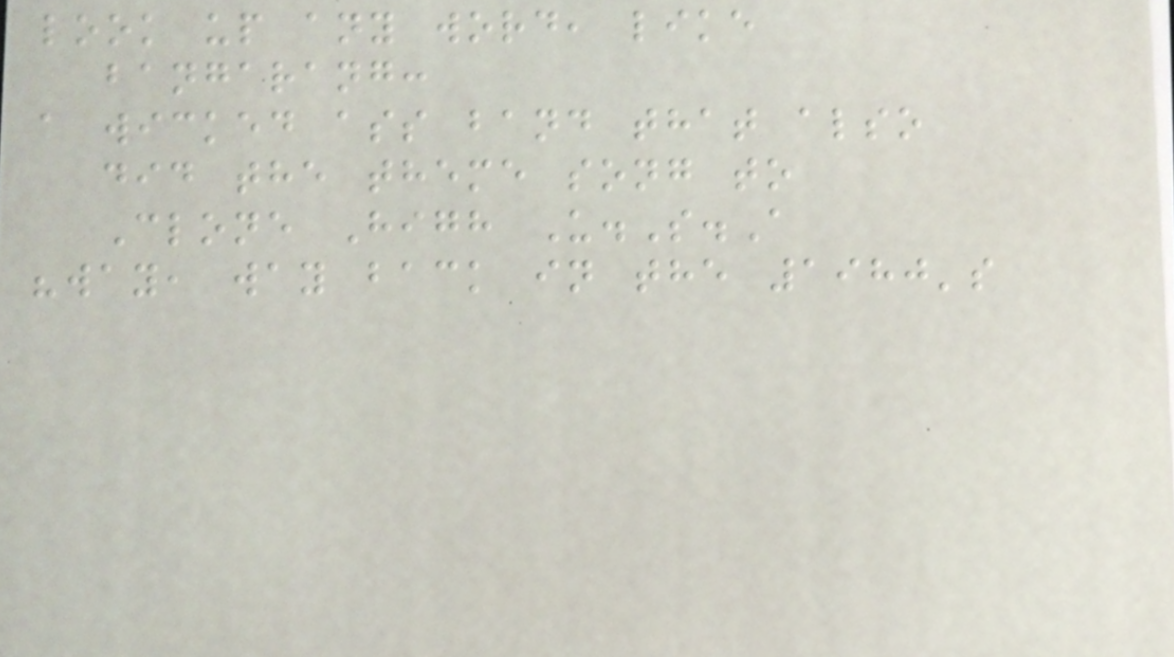look up any word, like
bangarang:
a wicked ass band that also
did the theme song to
Clone High U.S.A
"way, way back in the 1980's
